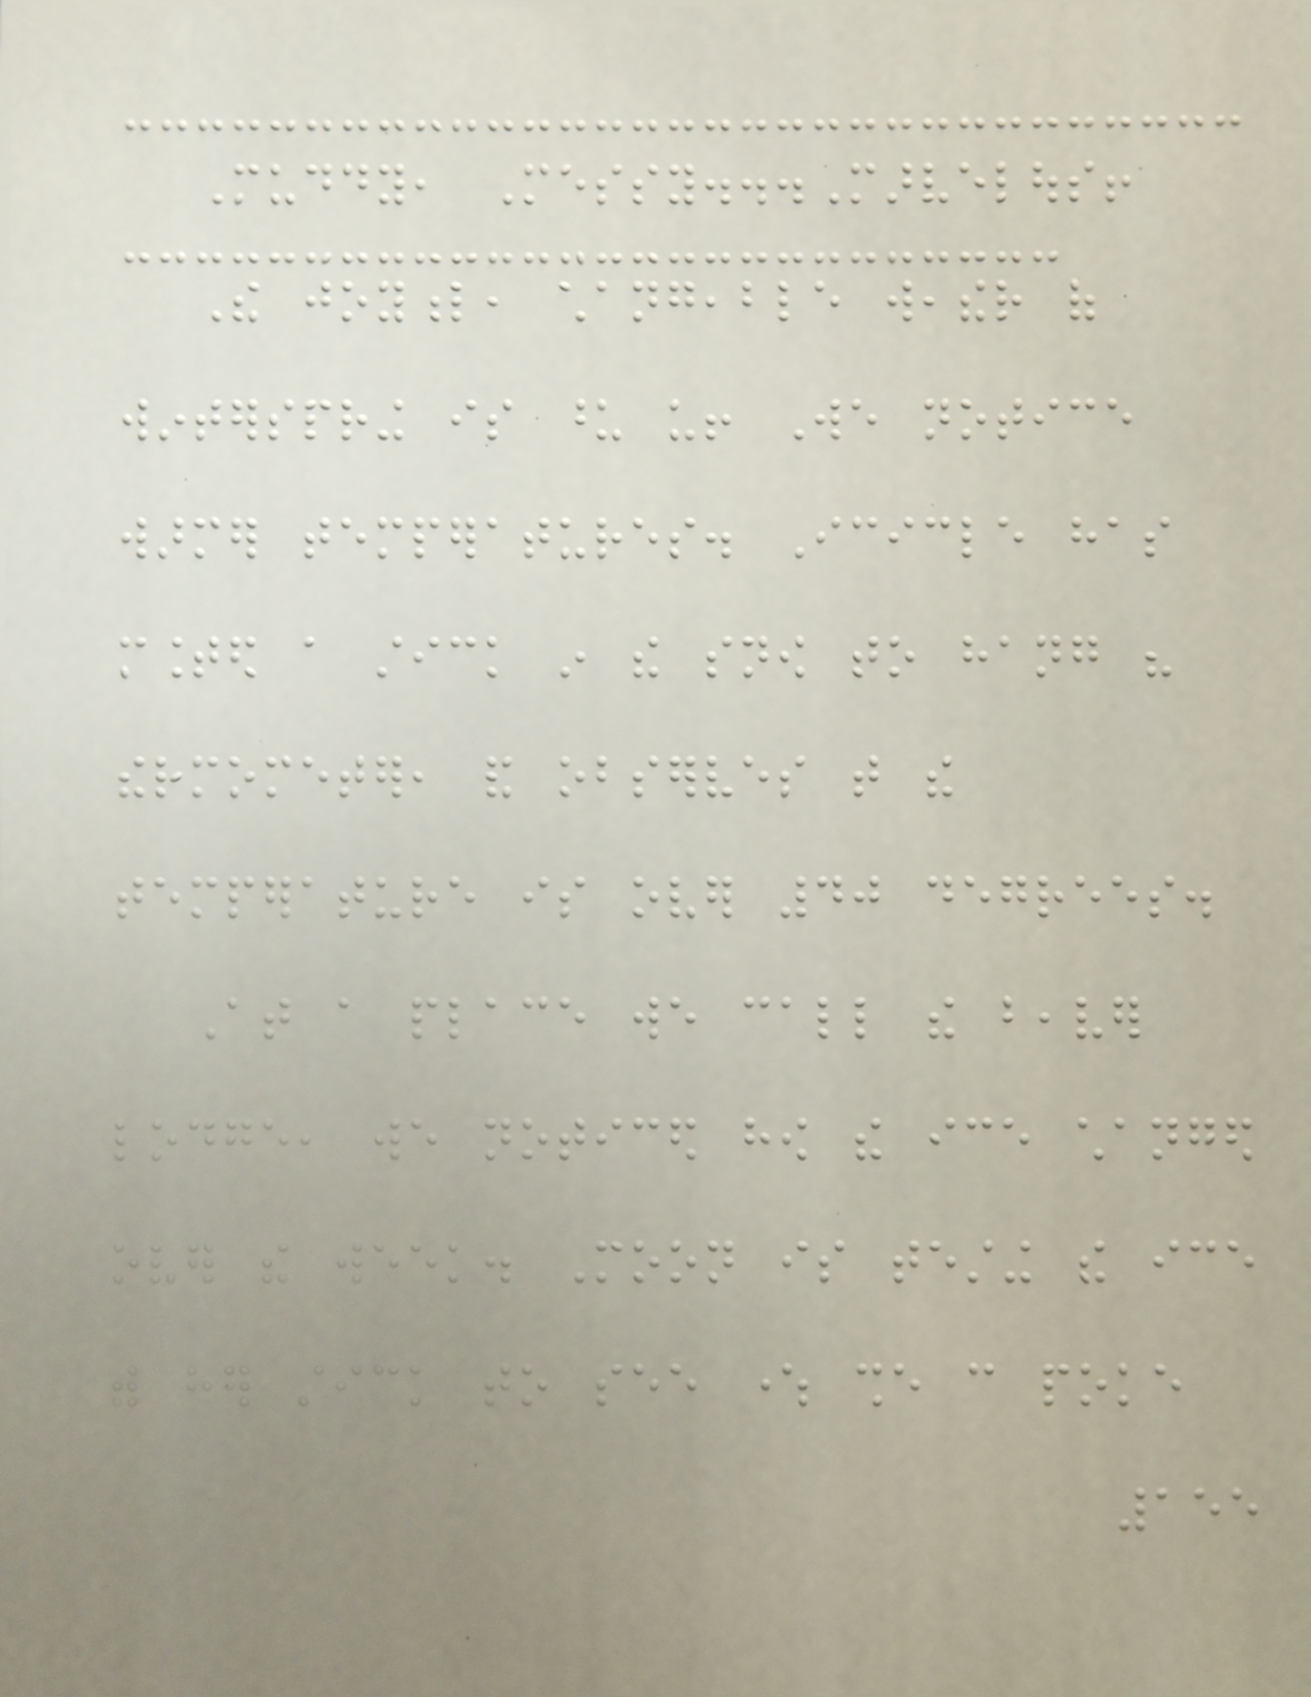Muddy, Messy...Marvelous!
The joyful, changeable weather of
winterspring is upon us! We notice
warmer temperatures. Icicle has
mounted a stick in the snow to hang his
thermometer, and observes that the
temperature is over 40 degrees.
At a place we call the beaver
lodge, we noticed how the ice changed
over the week. Moon is testing the ice
with her stick to see where she can poke
155
